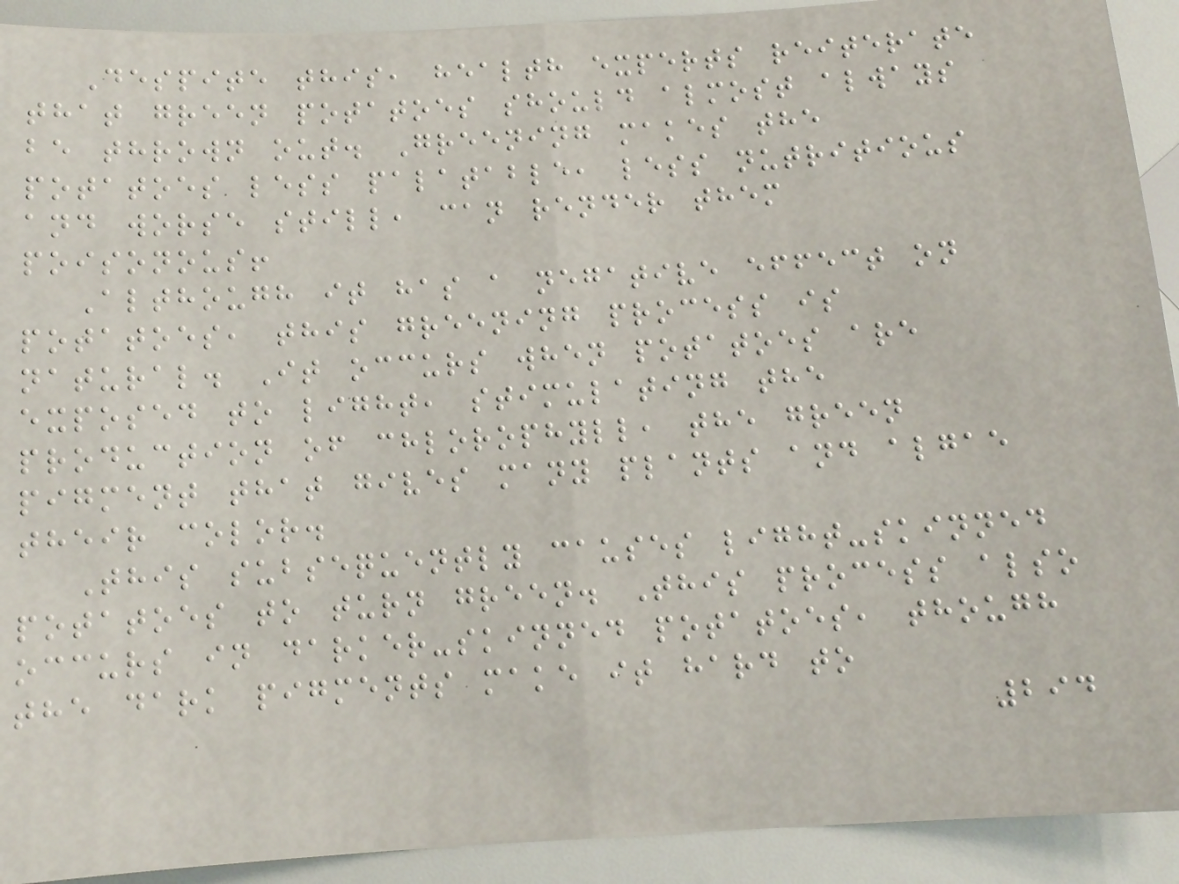Despite this, health experts reiterate
that green potatoes should almost always
be thrown out. Greening makes the
potatoes less palatable, less nutritious
and worse still, can render them
poisonous!
Although it has a negative effect on
potatoes, this greening process is
natural. It occurs when potatoes are
exposed to light, stimulating the
production of chlorophyll, the green
pigment that gives many plants and algae
their color.
This subsequently causes light-skinned
potatoes to turn green. This process also
occurs in darker-skinned potatoes, though
the dark pigments make it hard to
294
